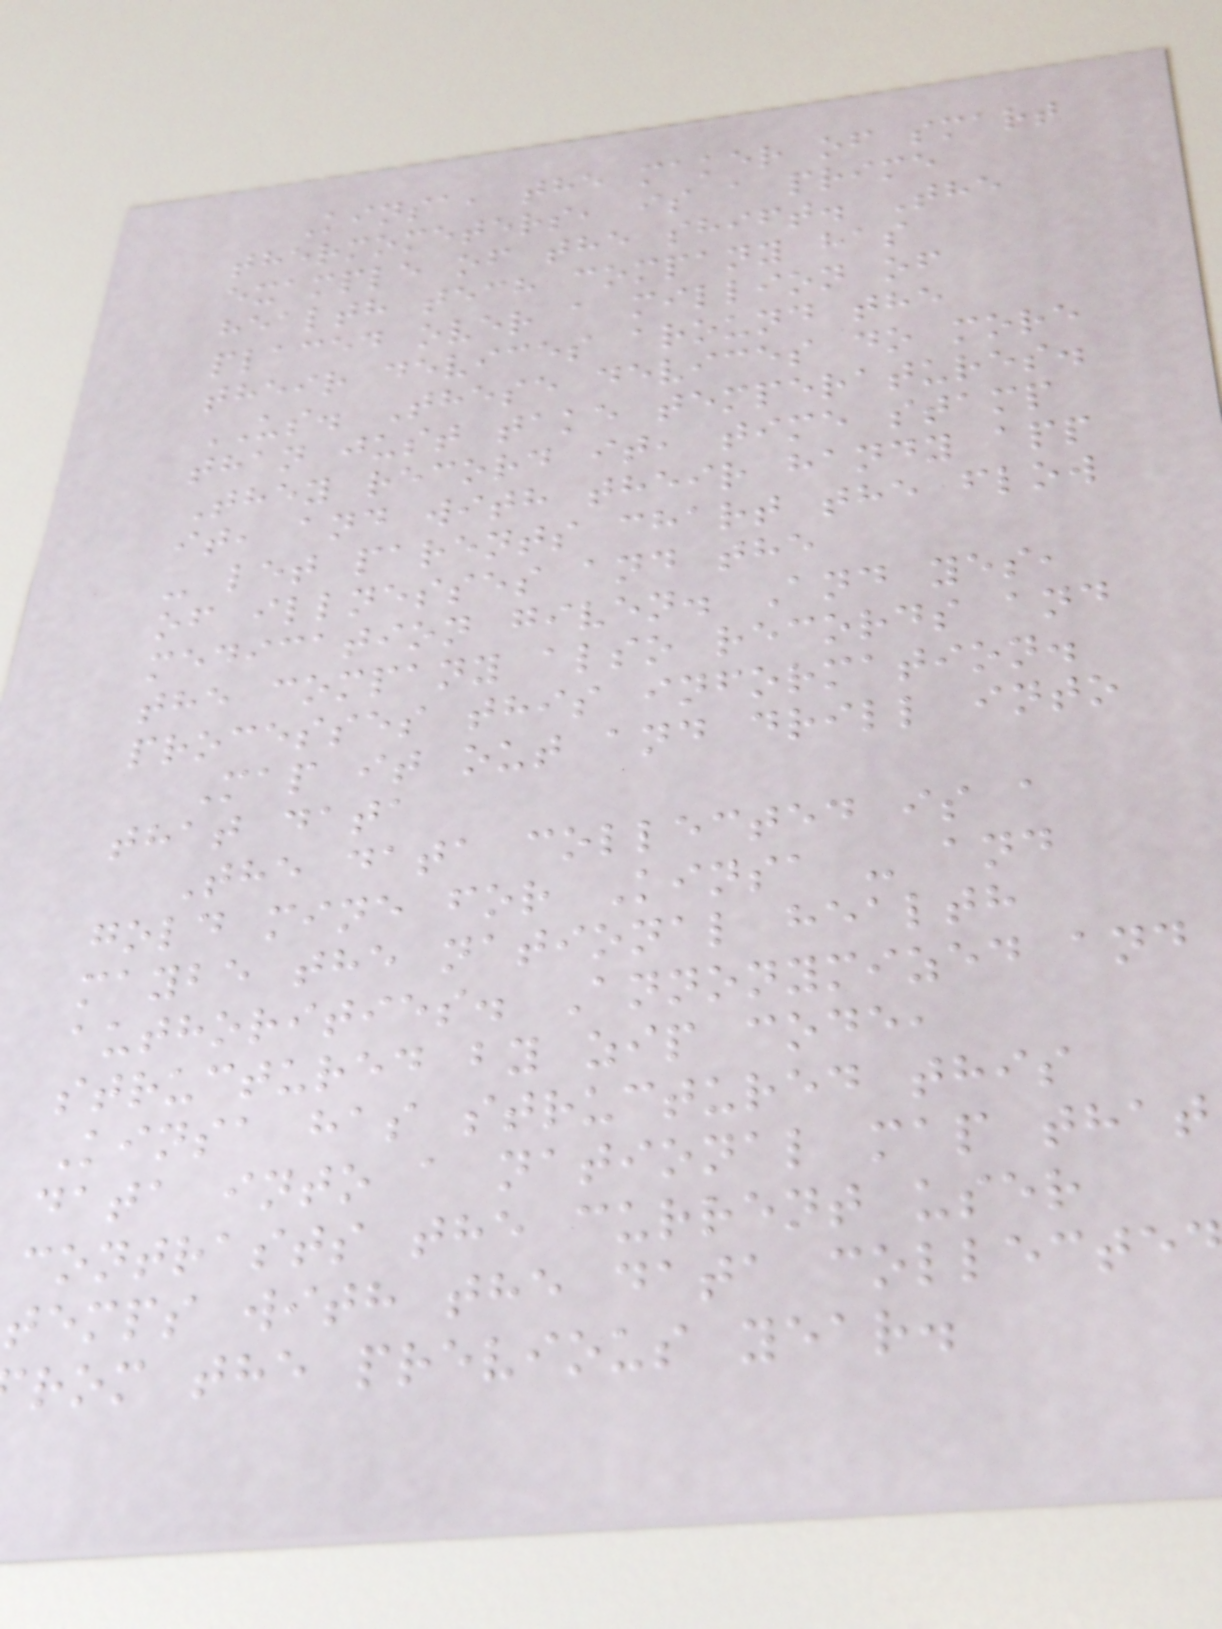Kinsa, the maker of smart
thermometers, is a prime
example of the shift. The
health tech company has
placed over a million of
their devices around the
US. These devices do more
than just take temperatures.
They record it, time stamp
it, and with their handy app
- let parents chart the flow
of illnesses and the
medication given. And yes,
the company also records and
processes this information.
Map it out and drill into
that data
The data collected is a
gold mine for Kinsa - and
maybe the national health
authorities. Annonymized and
structured by zip code,
Kinsa has structured this
data into a national map that
contrasts the current user
temps with the data collecte
rom the previous year.
